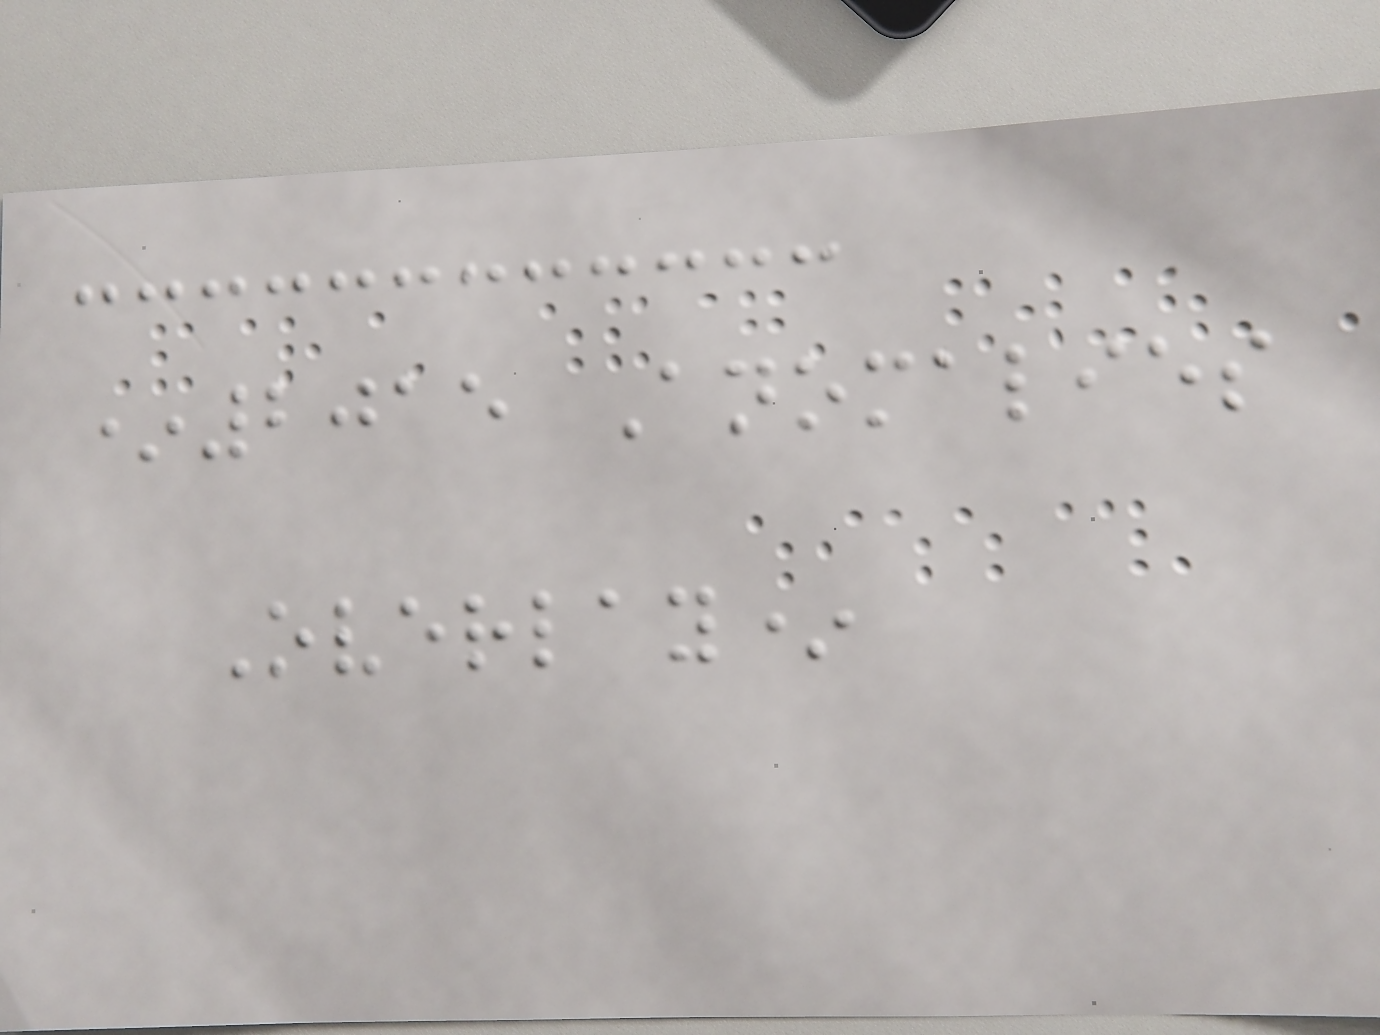*2015 Anomalies
Overlay*
